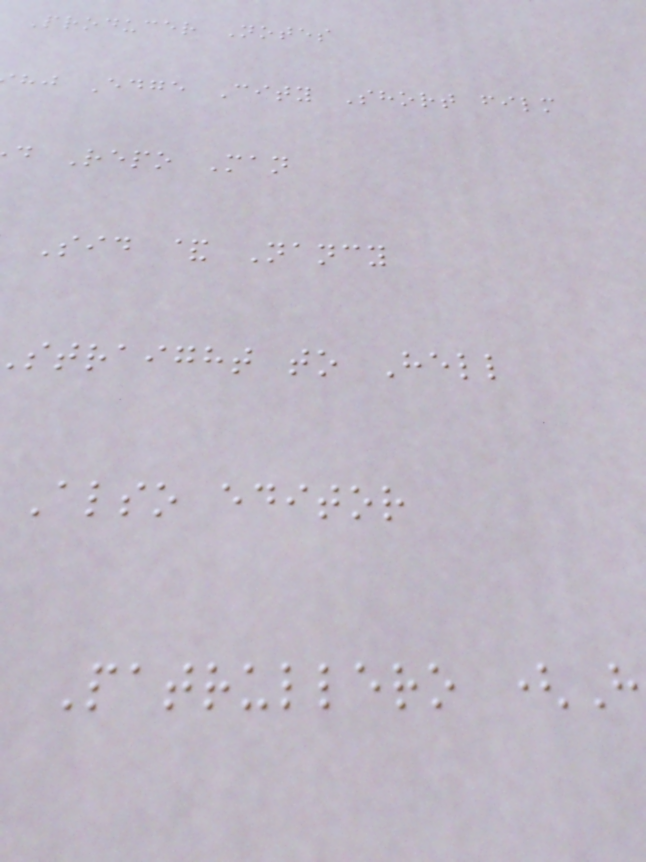Producer Notes
hj Edge City Short film
d Repo Man
Sid & Nancy
straight to Hell
Also editor
Patrullero (H
